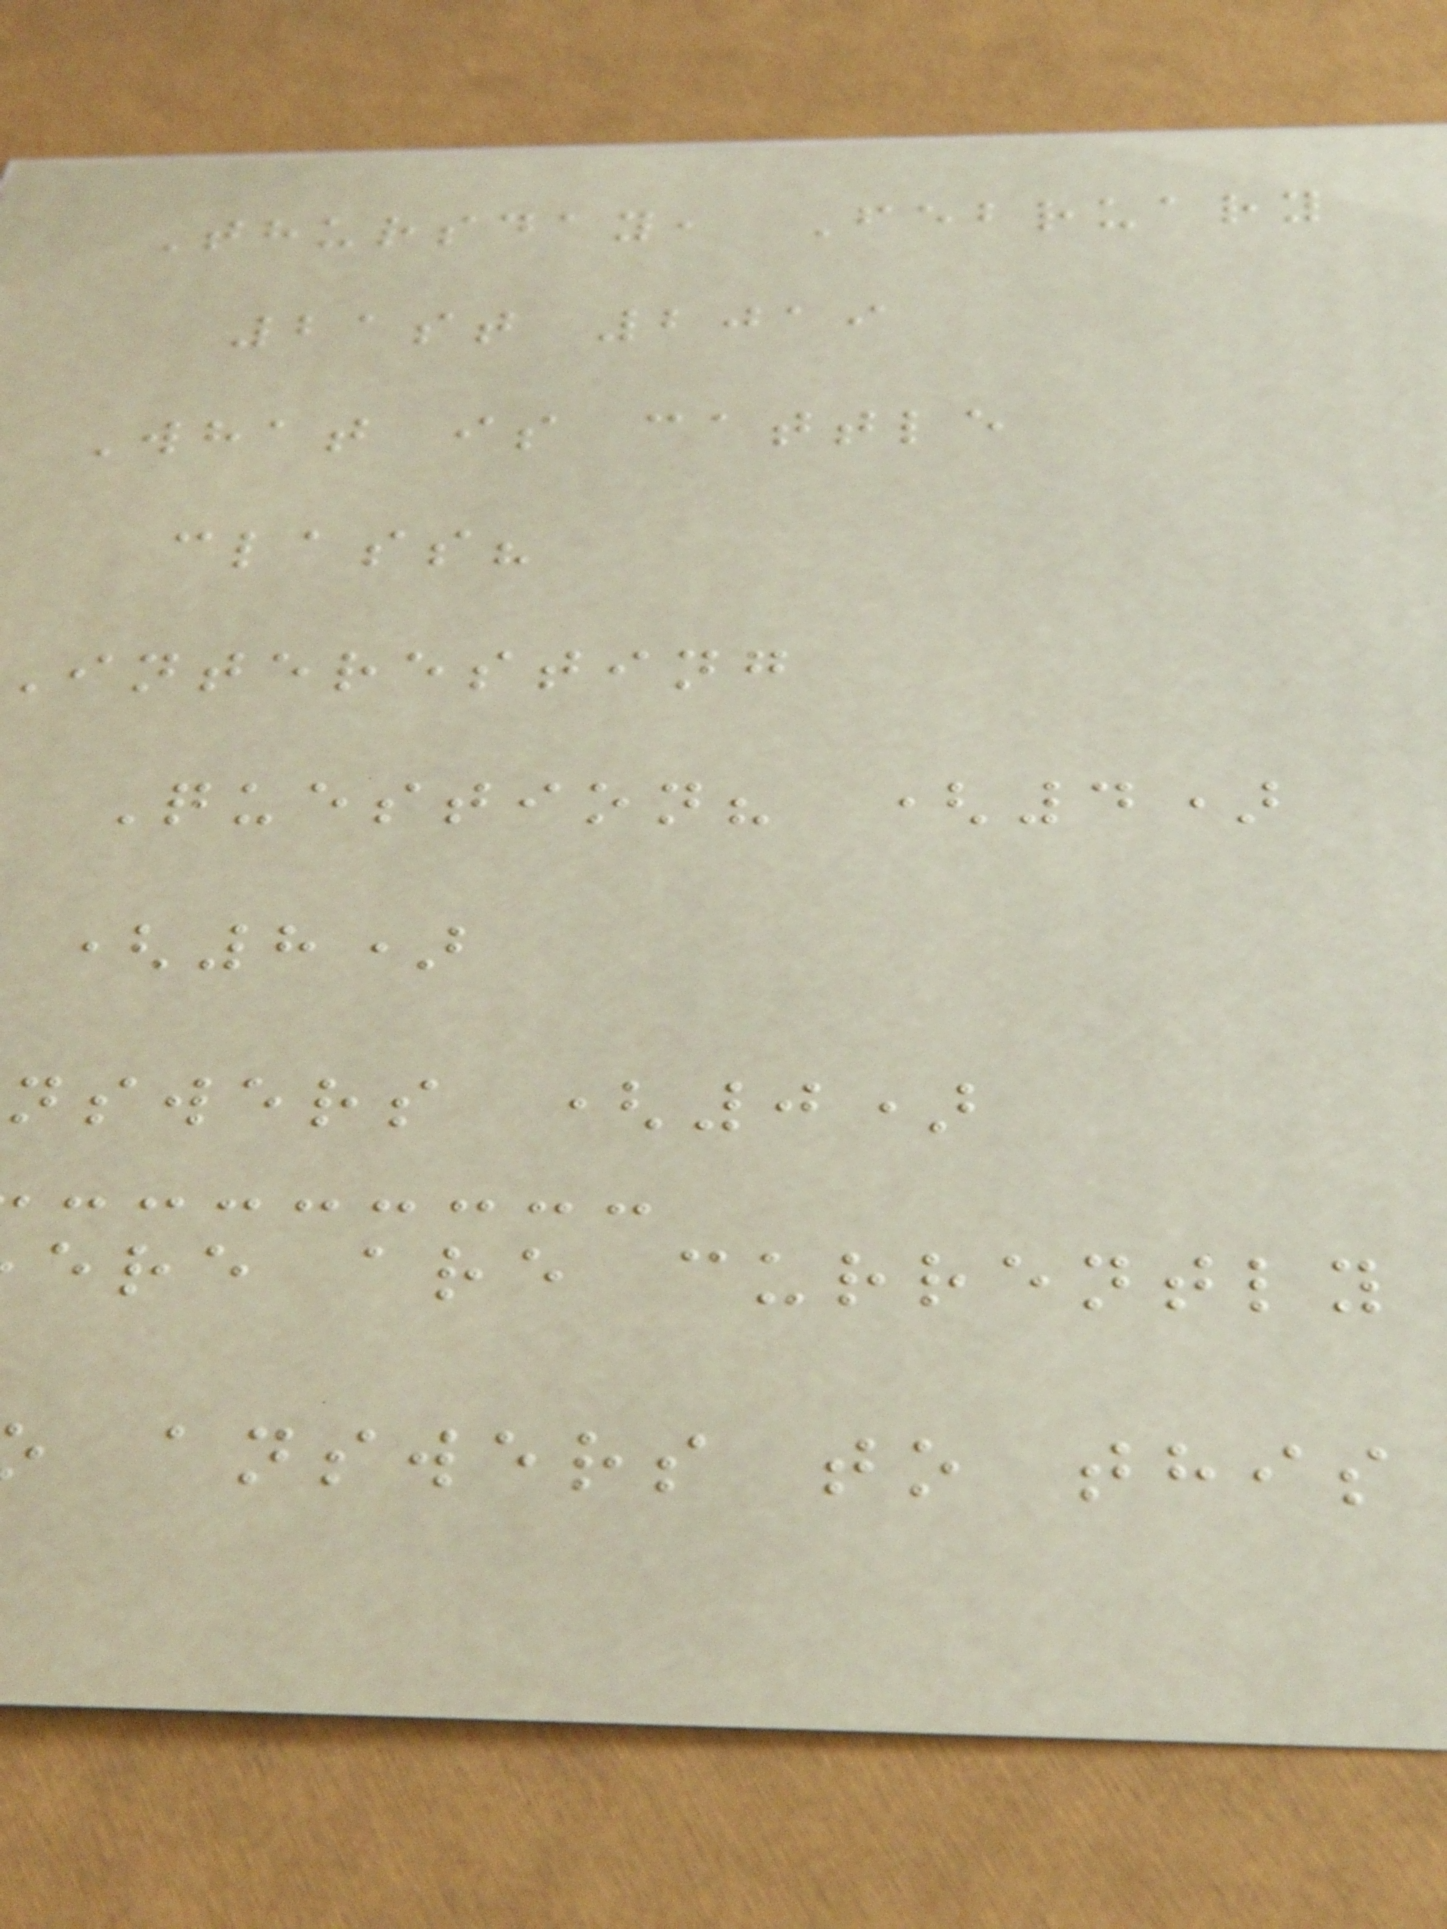Thursday, February
21st 2019
What is cattle
class?
interesting
Question? (4)
(8)
nswers (0)
ere are currently
answers to this
